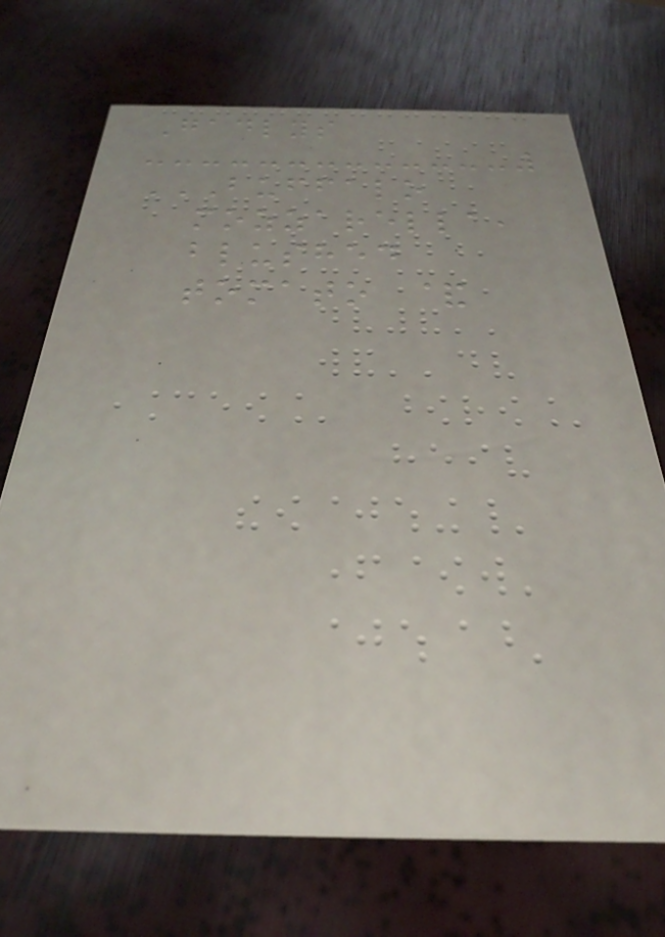Gadlys
BUFFALO
MOZZARELLA,
BLUSHED
TOMATO &
